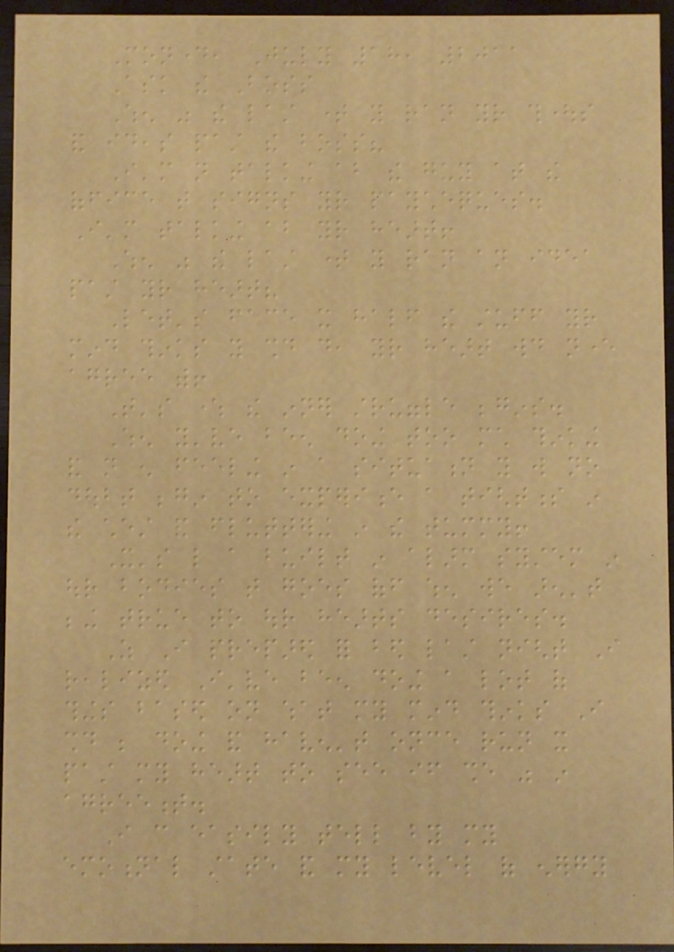Monday, July 18, 2011
Ask the Boss
When was the last time you ran your thoughts
and ideas past the boss?
I'm not talking about the guy at the
office that signs your paycheques.
I'm talking about your heart!
When was the last time you ran an idea
past your heart?
Let's face it half the stuff your
mind thinks you should do, your heart would never
agree with!
That's where the inner struggle begins.
When you've been doing too much thinking
and not enough feeling in a situation you will no
doubt begin to experience a tightness in
the chest and fluttering in the tummy!
It's like a built in alarm system in
our bodies that goes off when we aren't
being true to our hearts desires.
As I prepared for bed last night I
realized I've been doing a lot of
things based on what my mind thinks I
should be doing and haven't once run it
past my heart to see if she was in
agreement.
I can easily tell by my
emotional state and my level of energy
